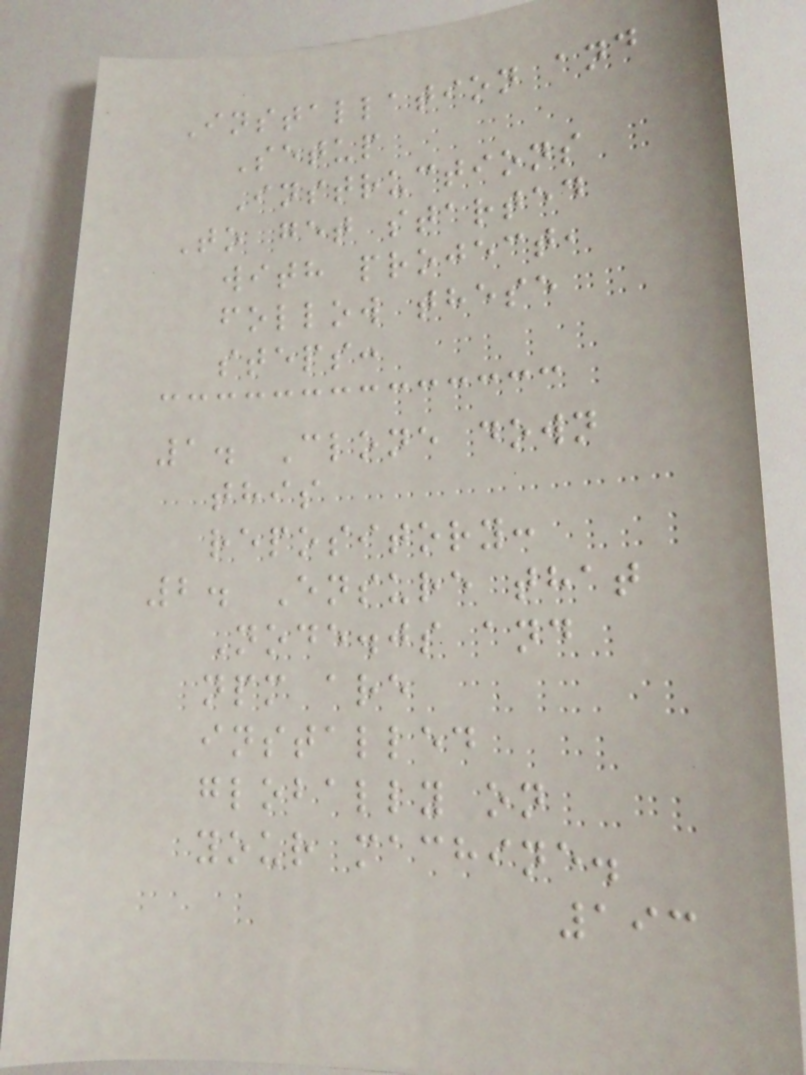Installation and
Setup
Instructions
To get started
with project,
follow these
steps:
1. Clone down
this
repository:
2. Ensure that
Node.js and
npm are
installed
globally on
your machine.
193
